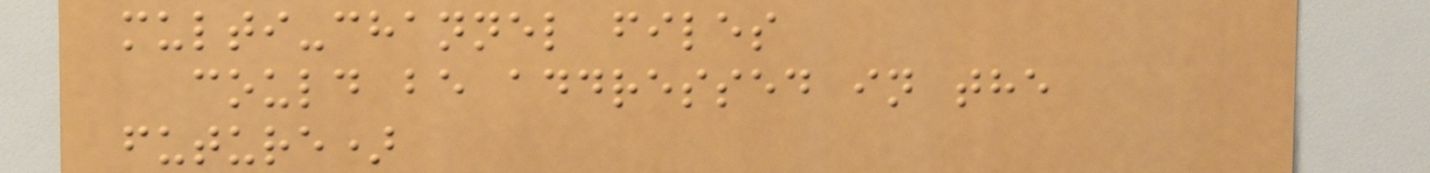multi-channel files
could be addressed in the
future)
